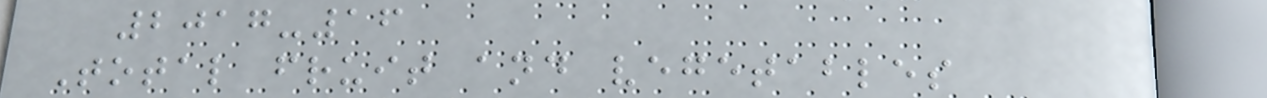2017-16
Total fruit and vegetables
